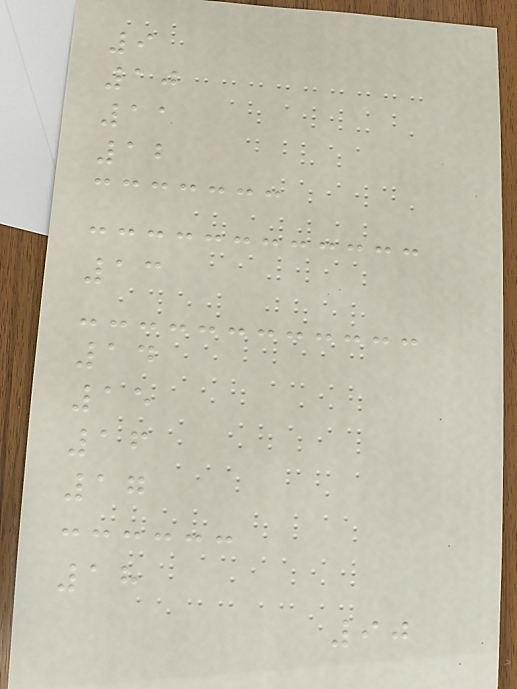9
10
11
12
13
14
15
16
17
18
90
